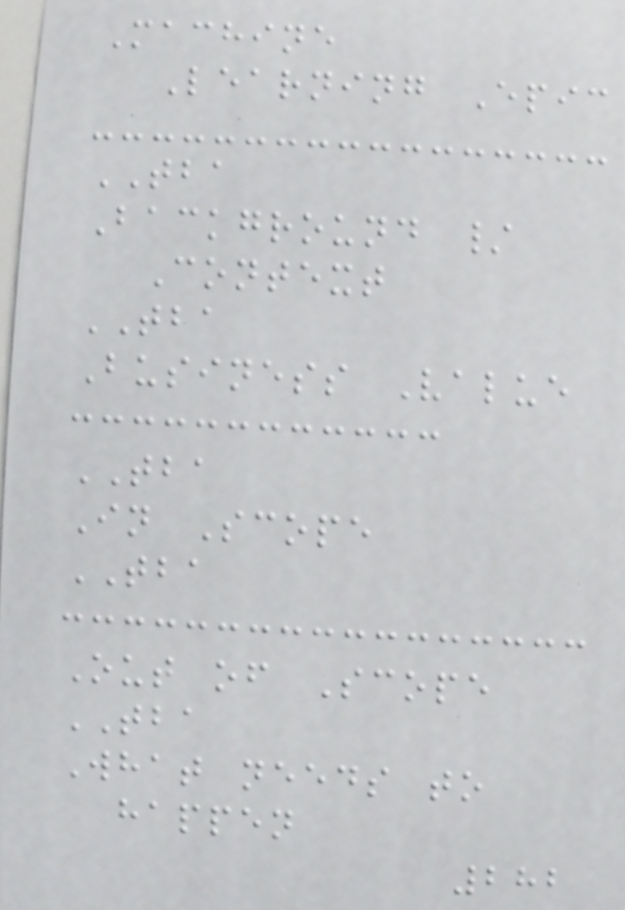Machine
Learning Epic
TBA
Background /
Context
TBA
Business Value
TBA
In Scope
TBA
Out of Scope
TBA
What needs to
happen
282
